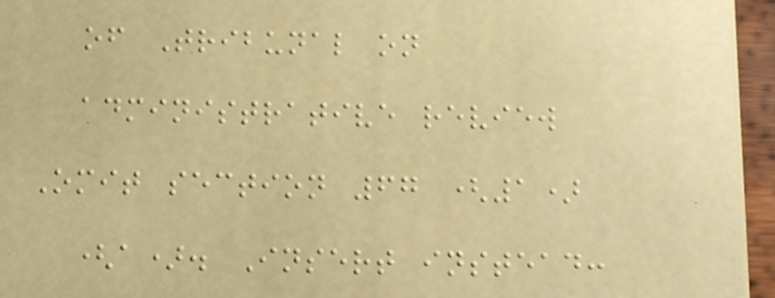of Tribunal on
administrative review
Omit section 67 (1)
(a). Insert instead:
